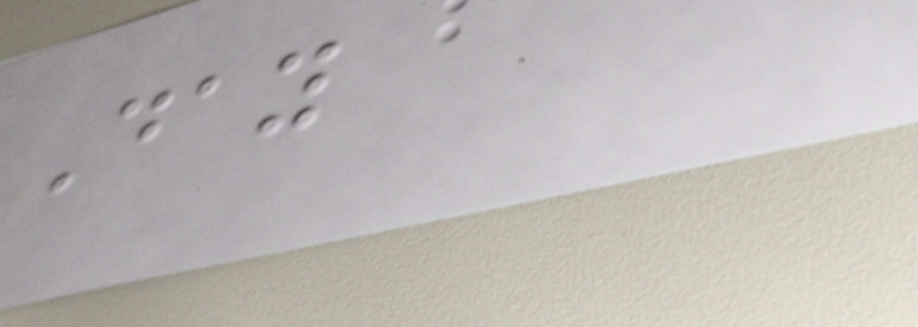Day
